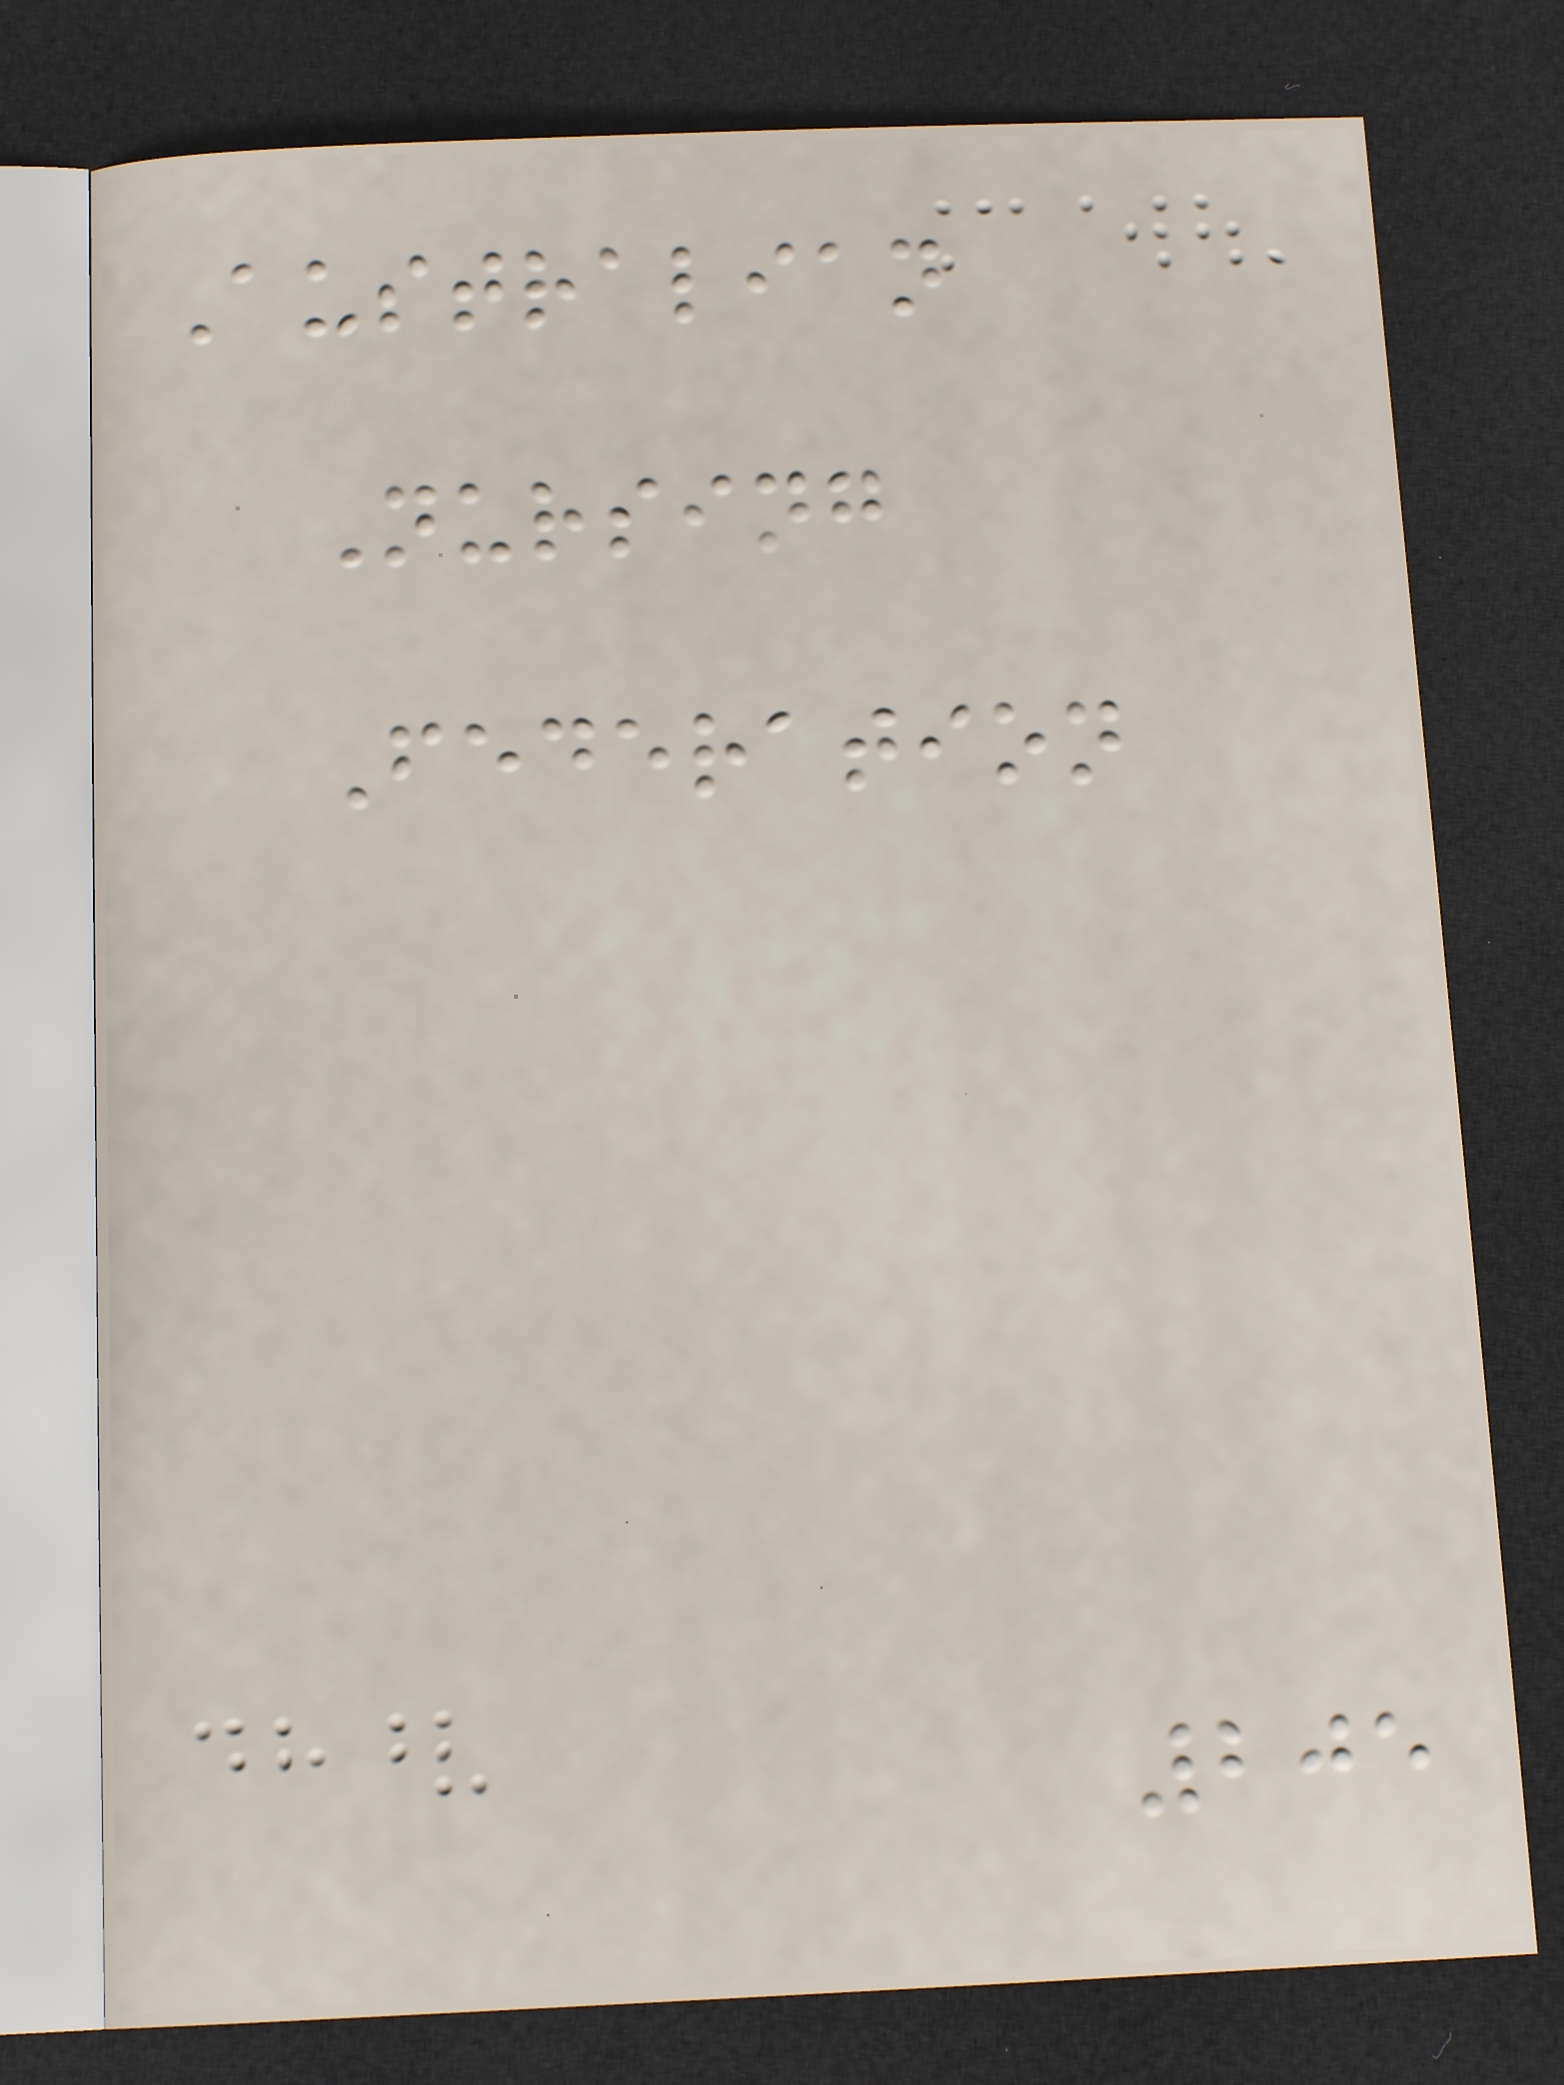Australian
Nursing
Federation
205
